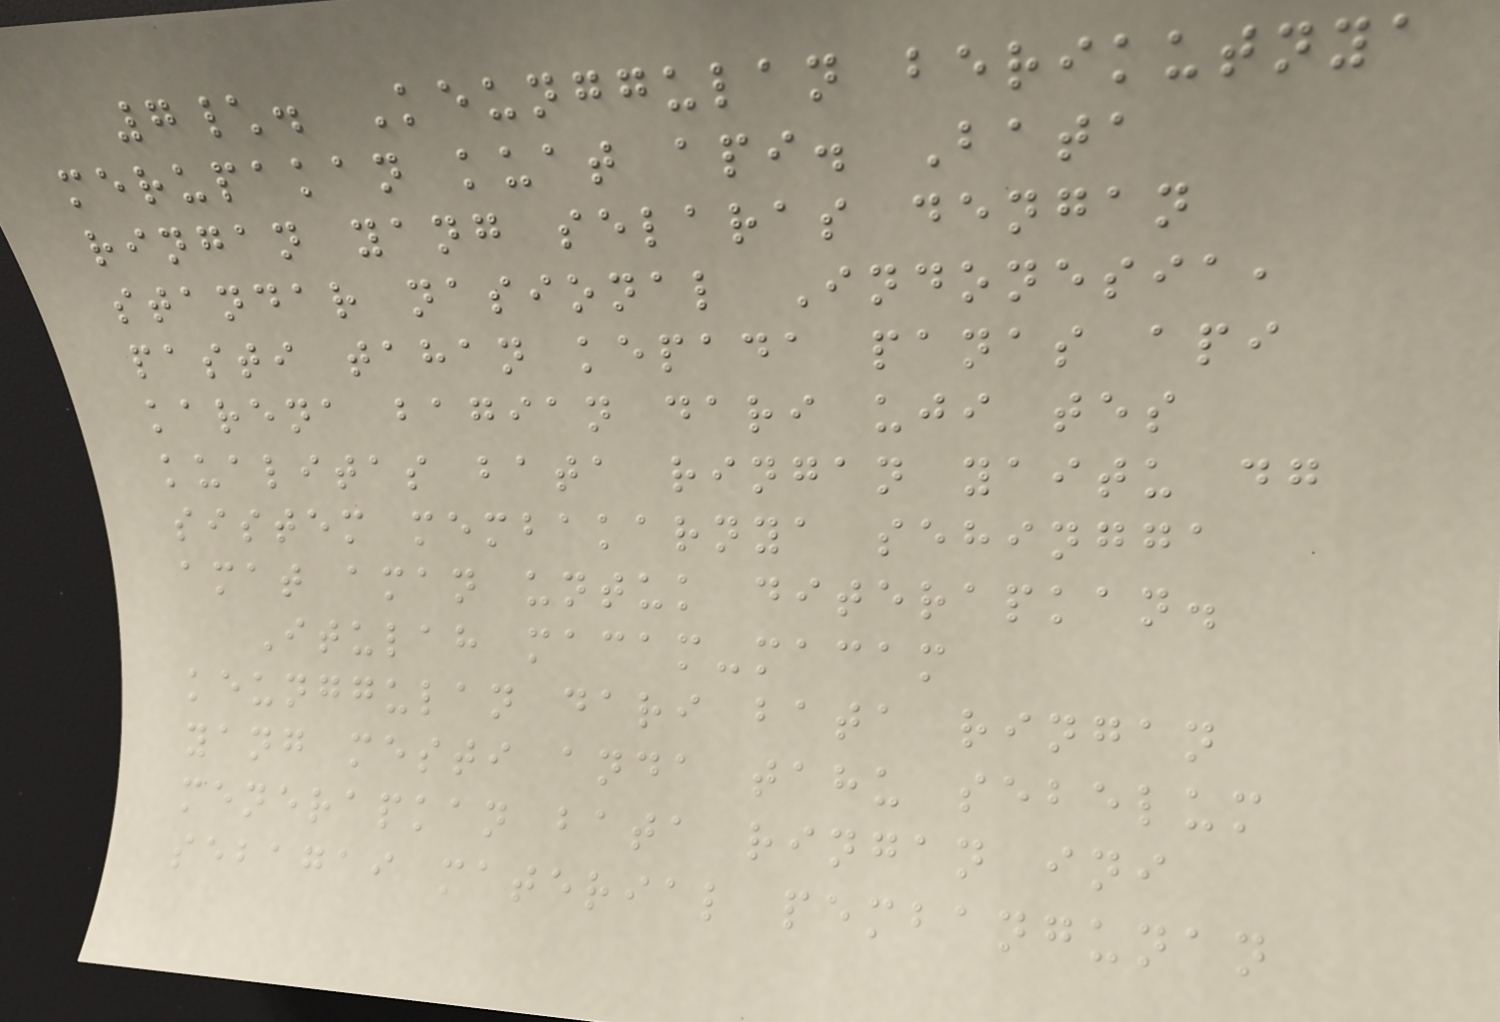7\. Keunggulan berikutnya
merupakan kuat api. Bata
ringan yang selaras dengan
standar nasional Indonesia,
pasti tahan kepada panas api
karena bagian dari uji tes
kualitas bata ringan yaitu dg
sistem membakarnya sehingga
amat aman untuk diterapkan.
Itulah macam-macam
keunggulan dari bata ringan
yang mesti anda tahu sebelum
menerapkan bata ringan ini
sebagai material pembangunan
